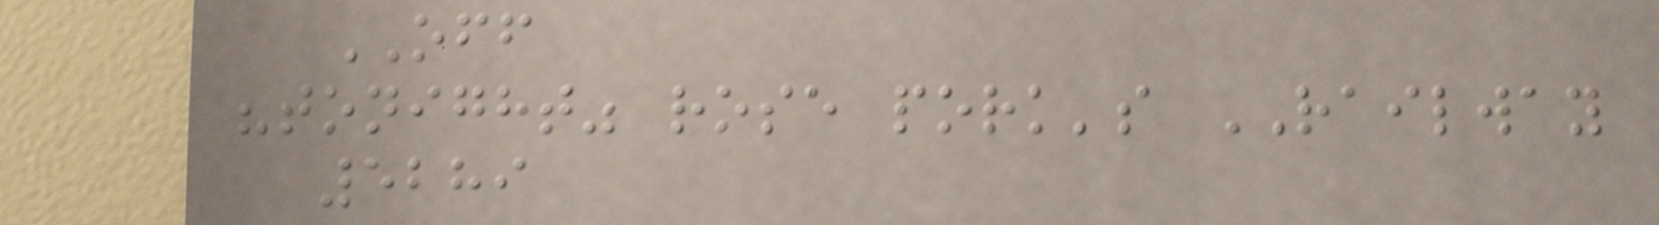OFF
"tonight" rose pork's RAILWAY
5289
